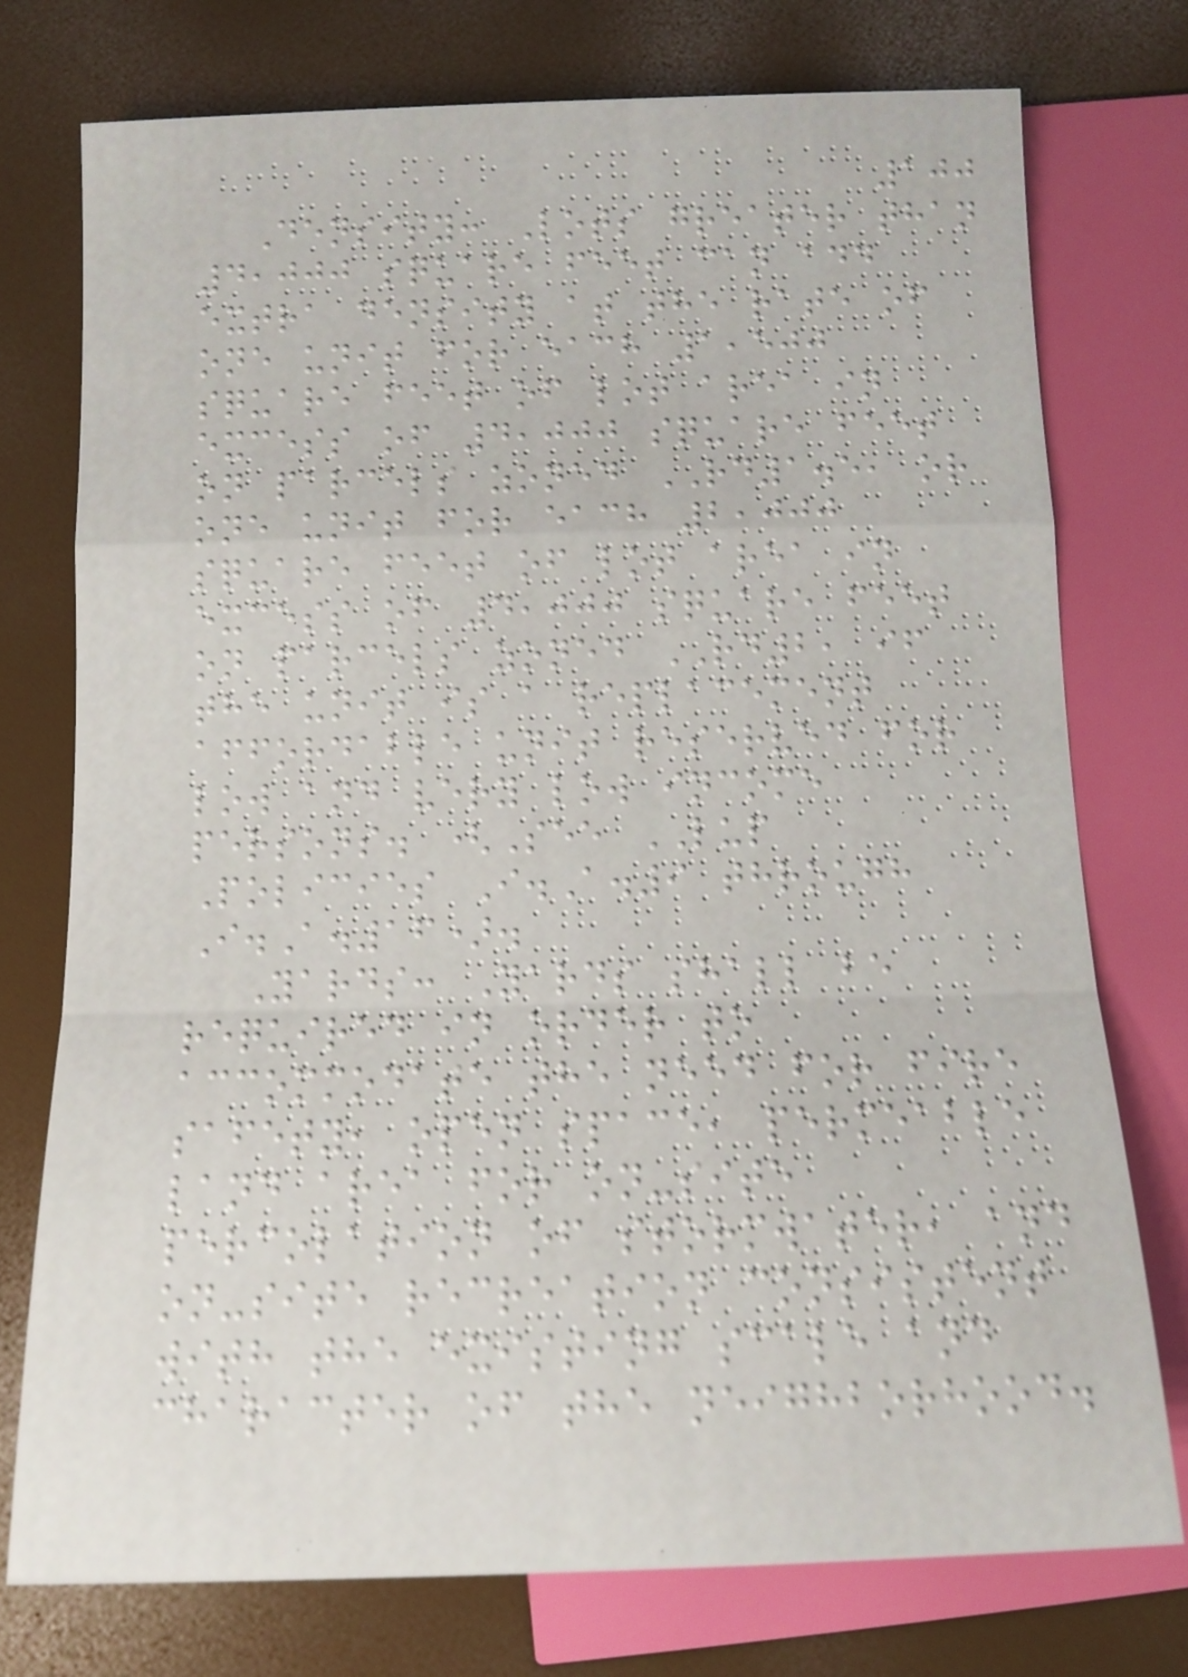100
Density: Lots greater than
4,000 square feet can add
extra density at the rate of
one unit for each 1,500
square feet of lot area in
excess of 4,000 square feet
on parcels zoned RD1.5, or
one unit for each 2,000
square feet of lot area in
excess of 4,000 square feet
on parcels zoned RD2, if
the unit is a replacement
affordable unit reserved for
low and very low income
persons. (See LUP
Policies I.A.9 through
I.A.16).
Yards: Yards shall be
required in order to
accommodate the need for fire
safety, open space, permeable
land area for on-site
percolation of stormwater, and
on-site recreation consistent
with the existing scale and
character of the neighborhood.
